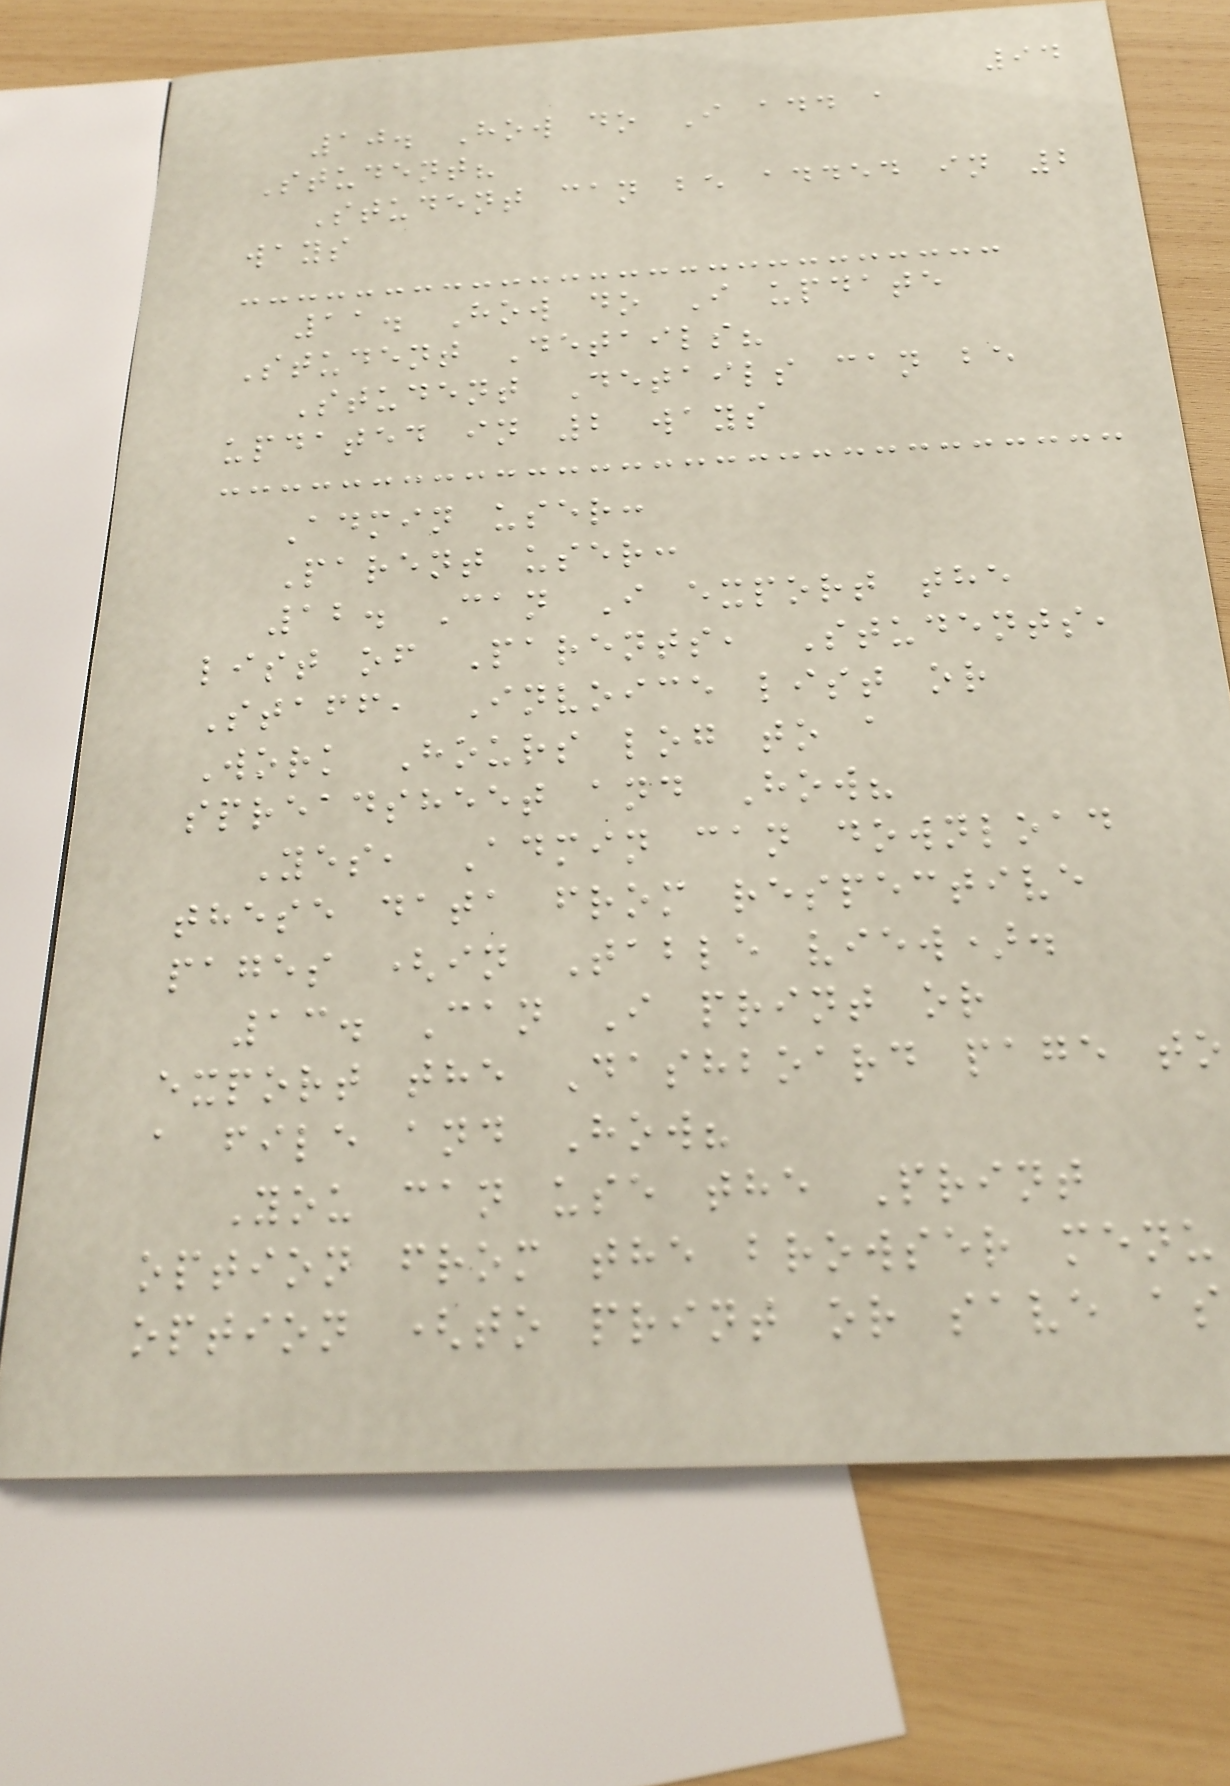94
10. How do I add a
Student?
Student can be added in 2
ways
11. How do I update
Student Details?
Student Details can be
updated in 2 ways
Admin user:
Parent user:
12. Can I export the
list of Parents, Students,
Staff, Invoice list or
Work Hours log to a
spreadsheet and How?
Yes, Admin can download
these data from respective
pages (in Table view).
13. Can I print or
export the Dashboard page to
a file and How?
You can use the Print
option from the browser menu
option (to print or save as
